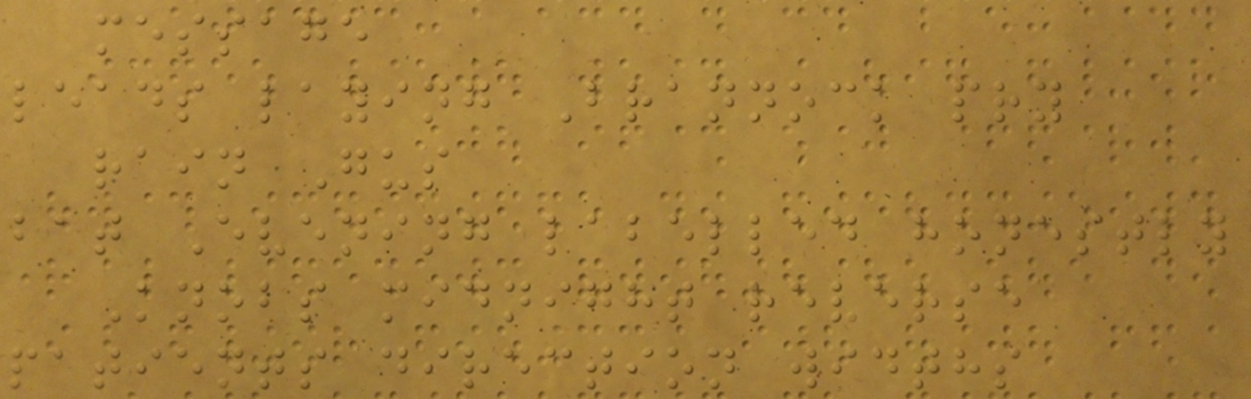message
leads laying Brannock pry
rain Gus
bat Evening labelled honestly
Knobs midnight reverse
patients direction widths
